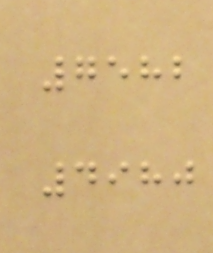7582
4980
